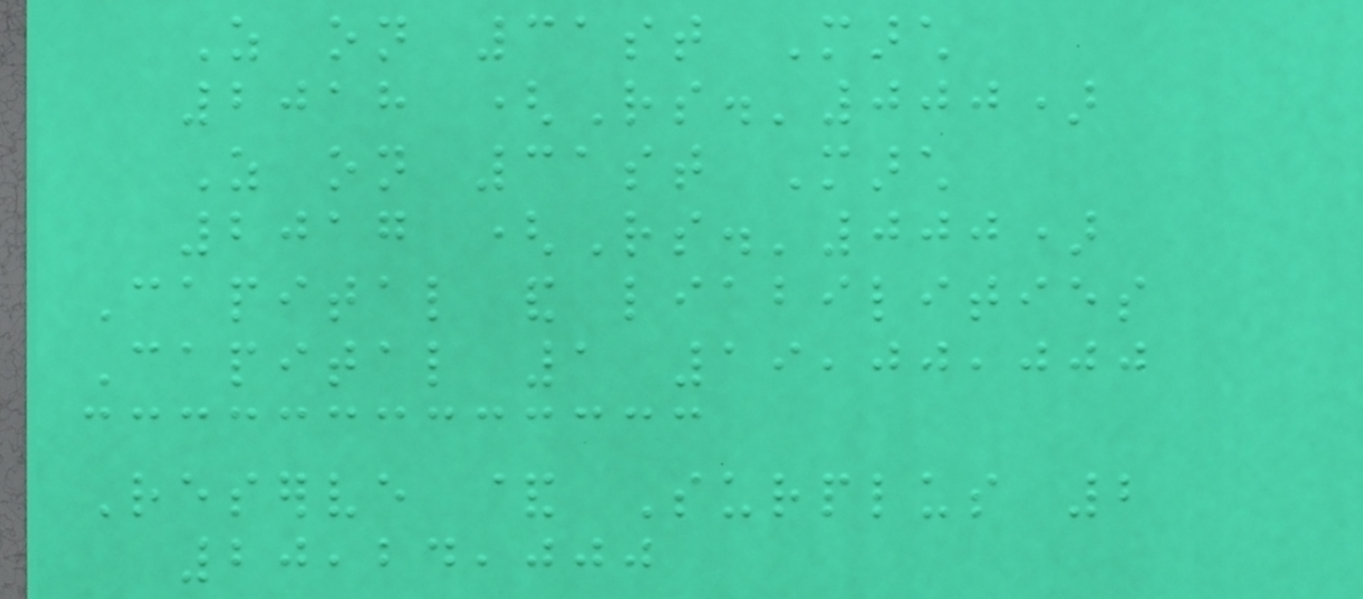As on 31st March
2018 (Rs.'000)
As on 31st March
2017 (Rs.'000)
Capital and liabilities
Capital 1 19,00,000
Reserve & Surplus 2
20,24,000
